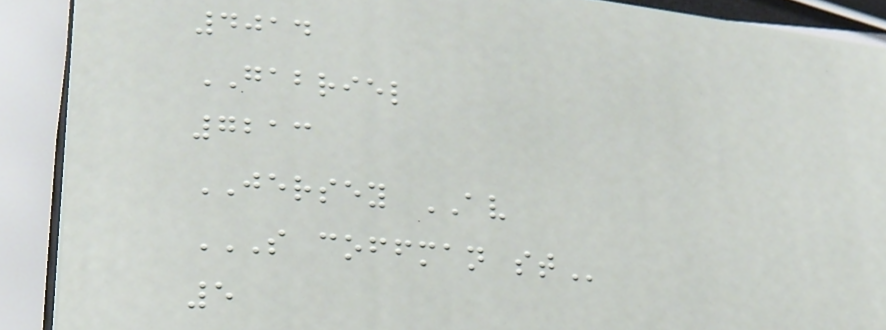4014
GABRIEL
7213
JERSEY AV
S COFFMAN ST
5
